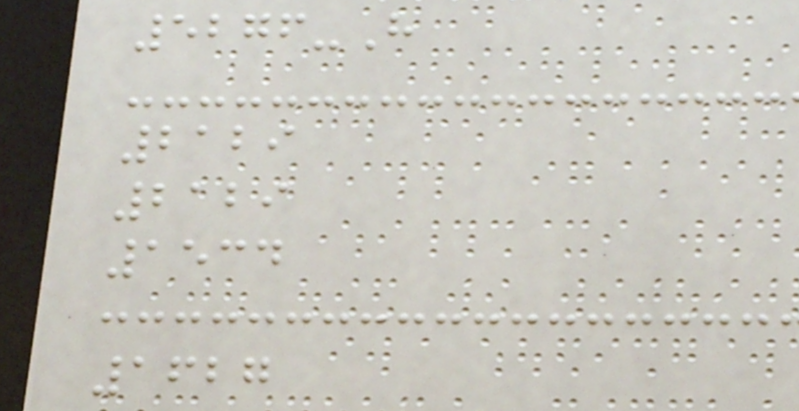5276-H
2129
2129
1534
1627
